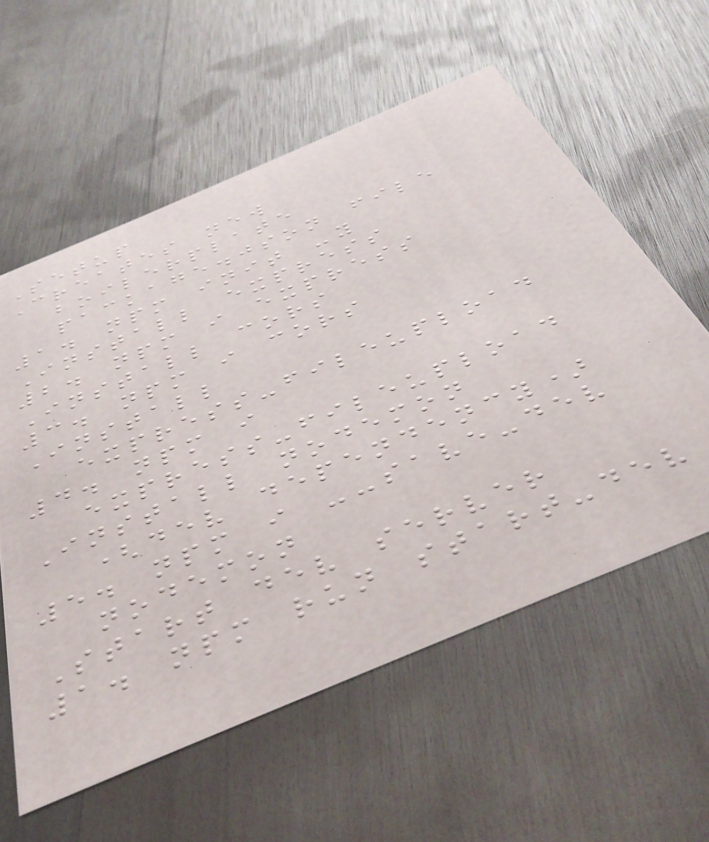Setup
Creates new
boilerplate
package.json file
1. npm init -y
Install express
2. npm i express
Install cors
3. npm i cors
Install
express-fileupload
4. npm i
express-fileupload
Install nodemon
(dev dependency)
5. npm i --save-dev
nodemon
Start dev server
1. npm run start-dev
